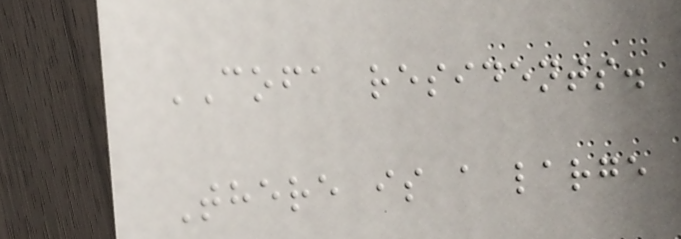COFA residents.
There is a large
